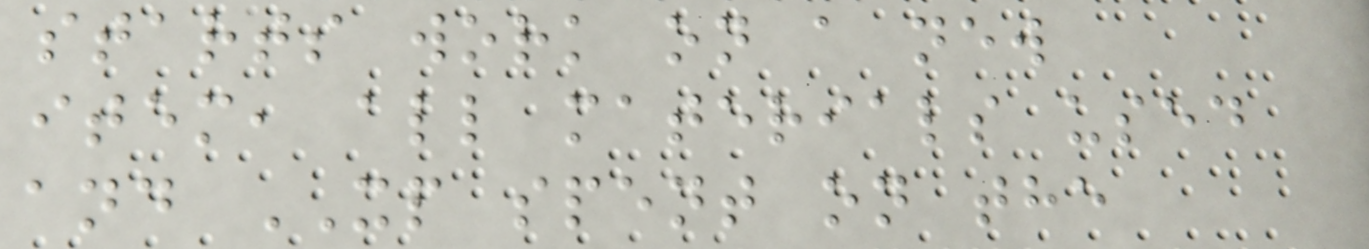starts work on a new
item, all materials used
and XP spent on the
